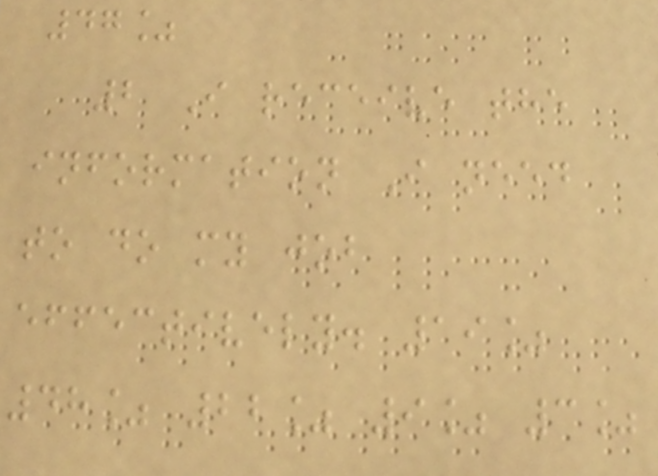47%
2 I receive the
information I need
to do my job
effectively. 19%
48% 22% 9% 3%
